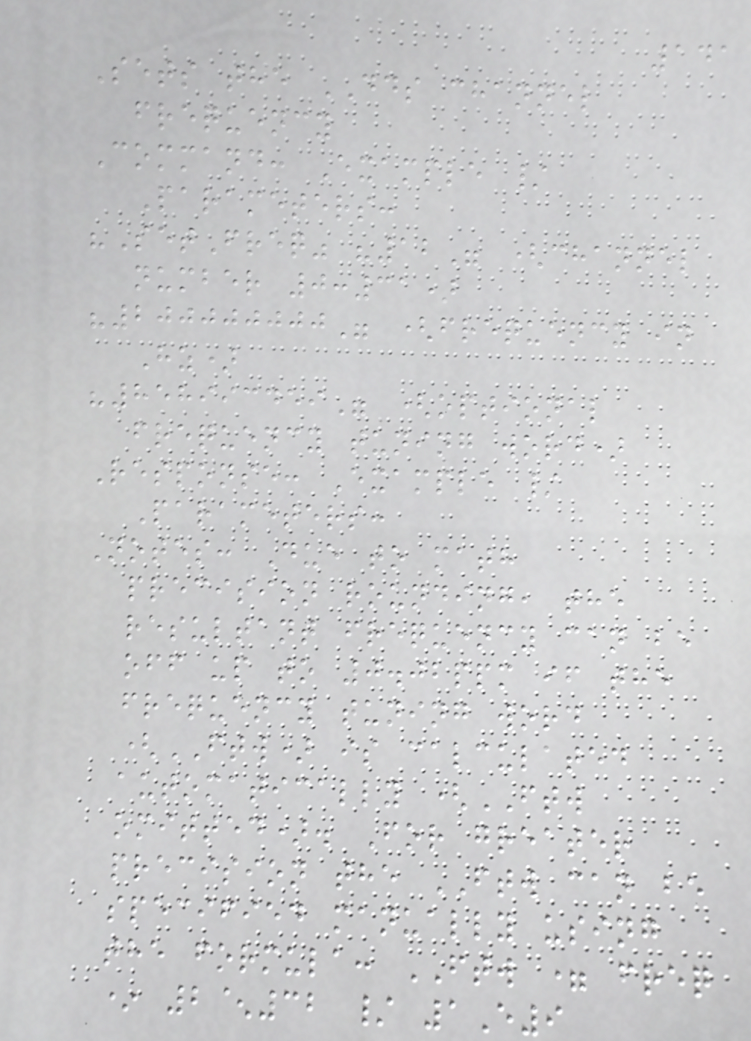141
Sets the DDS channel
frequency
Command: Example /
Parameters:
"SetFreq" "12" (channel
number 0:31)
"200000000" (frequency in
Hz)
"858993459" (optional
frequency tuning word)
Response: Example /
Parameters:
Notes: Due to math
precision rounding, the
resultant frequency can be
off up to 0.02ppm if the
frequency tuning word
(FTW) is calculated
automatically (FTW
omitted). For greater
precision the FTW can be
specified manually using
the formula: FTW = freq
* 2^32 / 1E9
